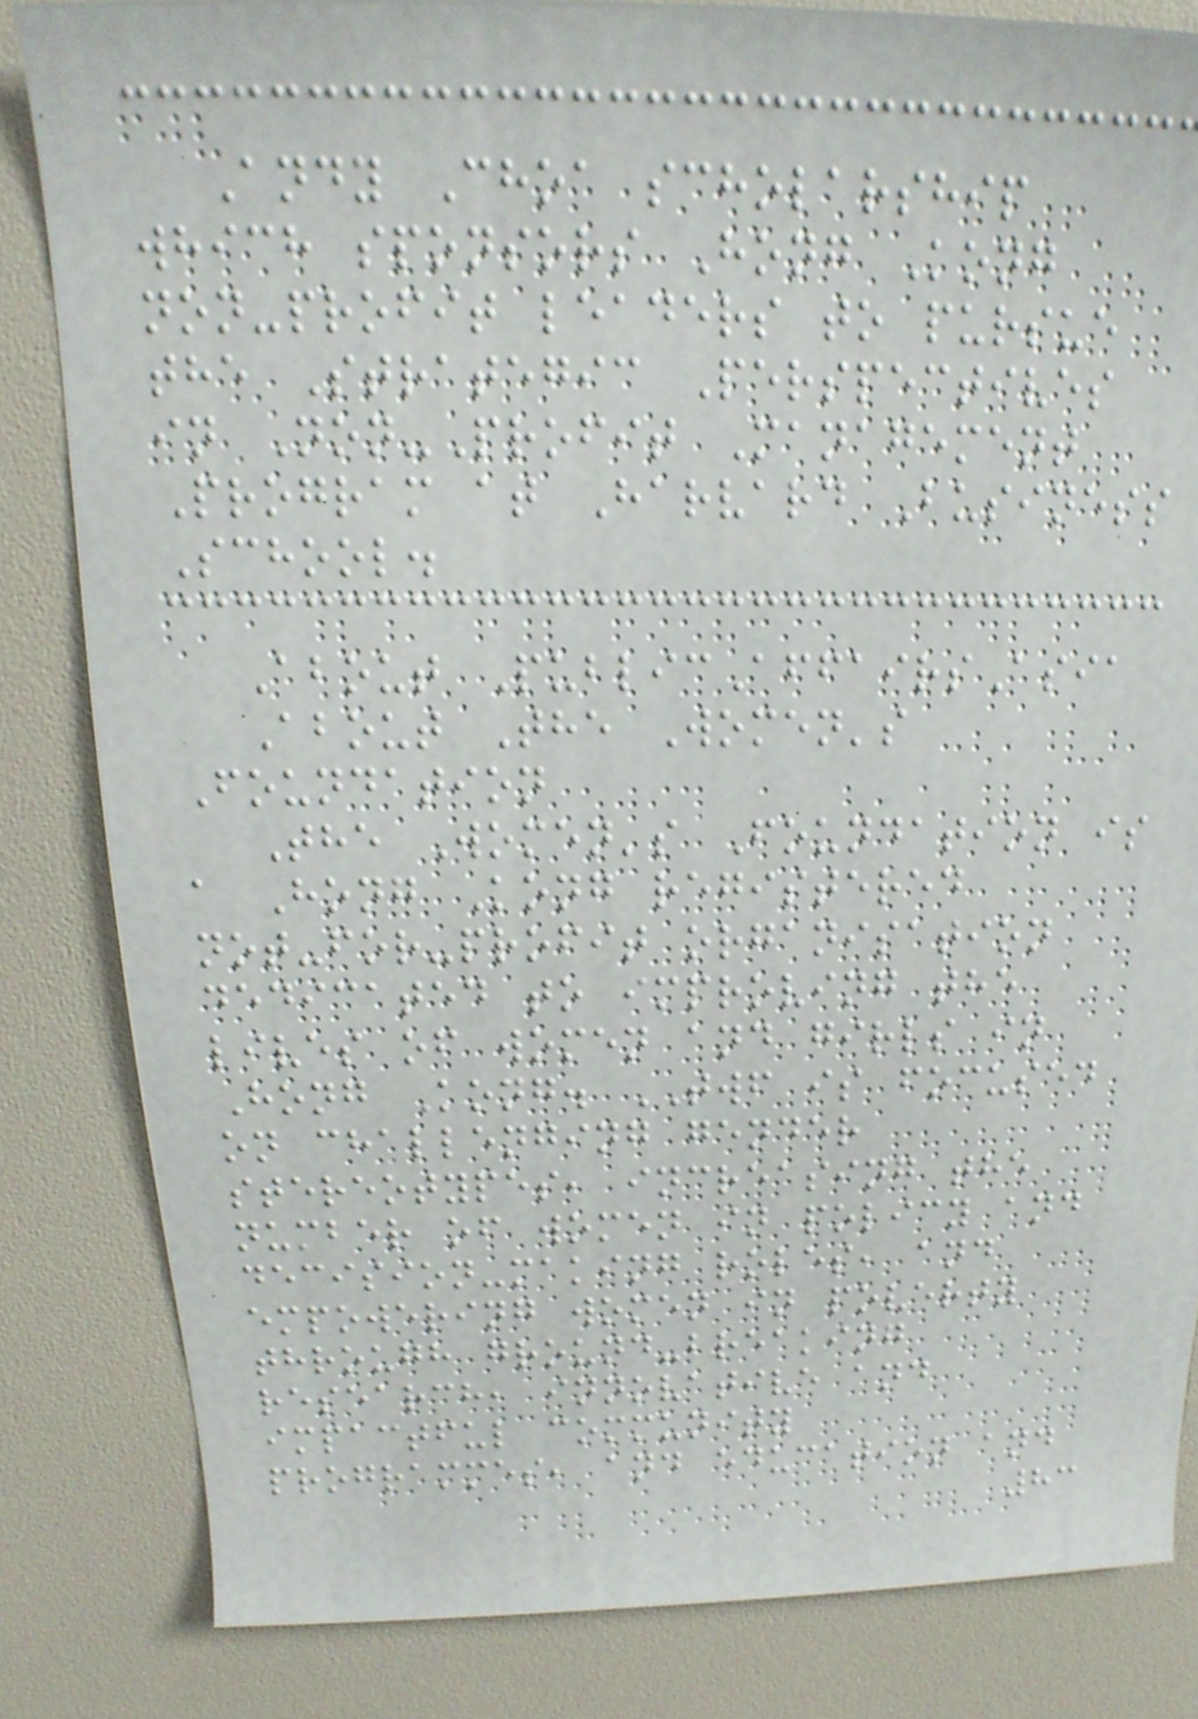Andy Choa scholarship
which sponsors Hong Kong
non-profit leaders to pursue
the Strategic Perspectives
in Non-Profit Management
Program at Harvard Business
School.
About PublicAffairsAsia
About The Women's
Foundation
The Women's Foundation is
a Hong Kong registered
not-for-profit organisation
dedicated to improving the
lives of women and girls in
Hong Kong. TWF is focused
on challenging gender
stereotypes, increasing the
number of women in policy and
decision-making roles, and
empowering women in poverty
through ground-breaking
research, innovative and
impactful community
programmes, and education and
83
